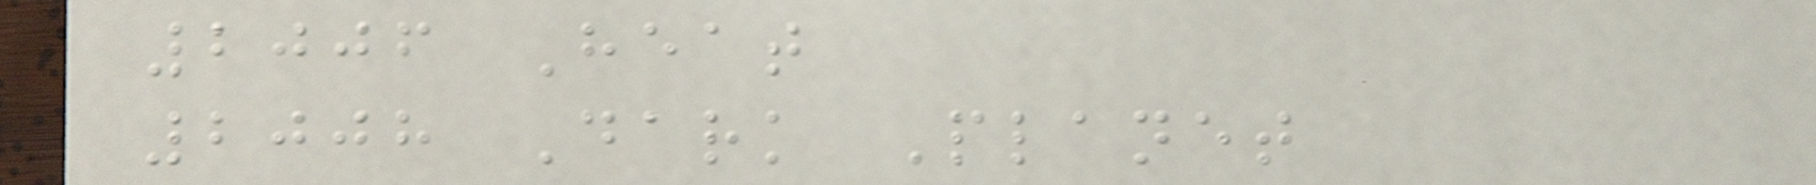2006 Heat
2008 Dark Planet
